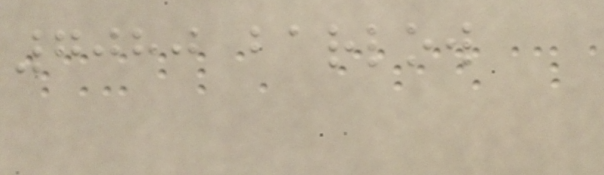7080 barlow
